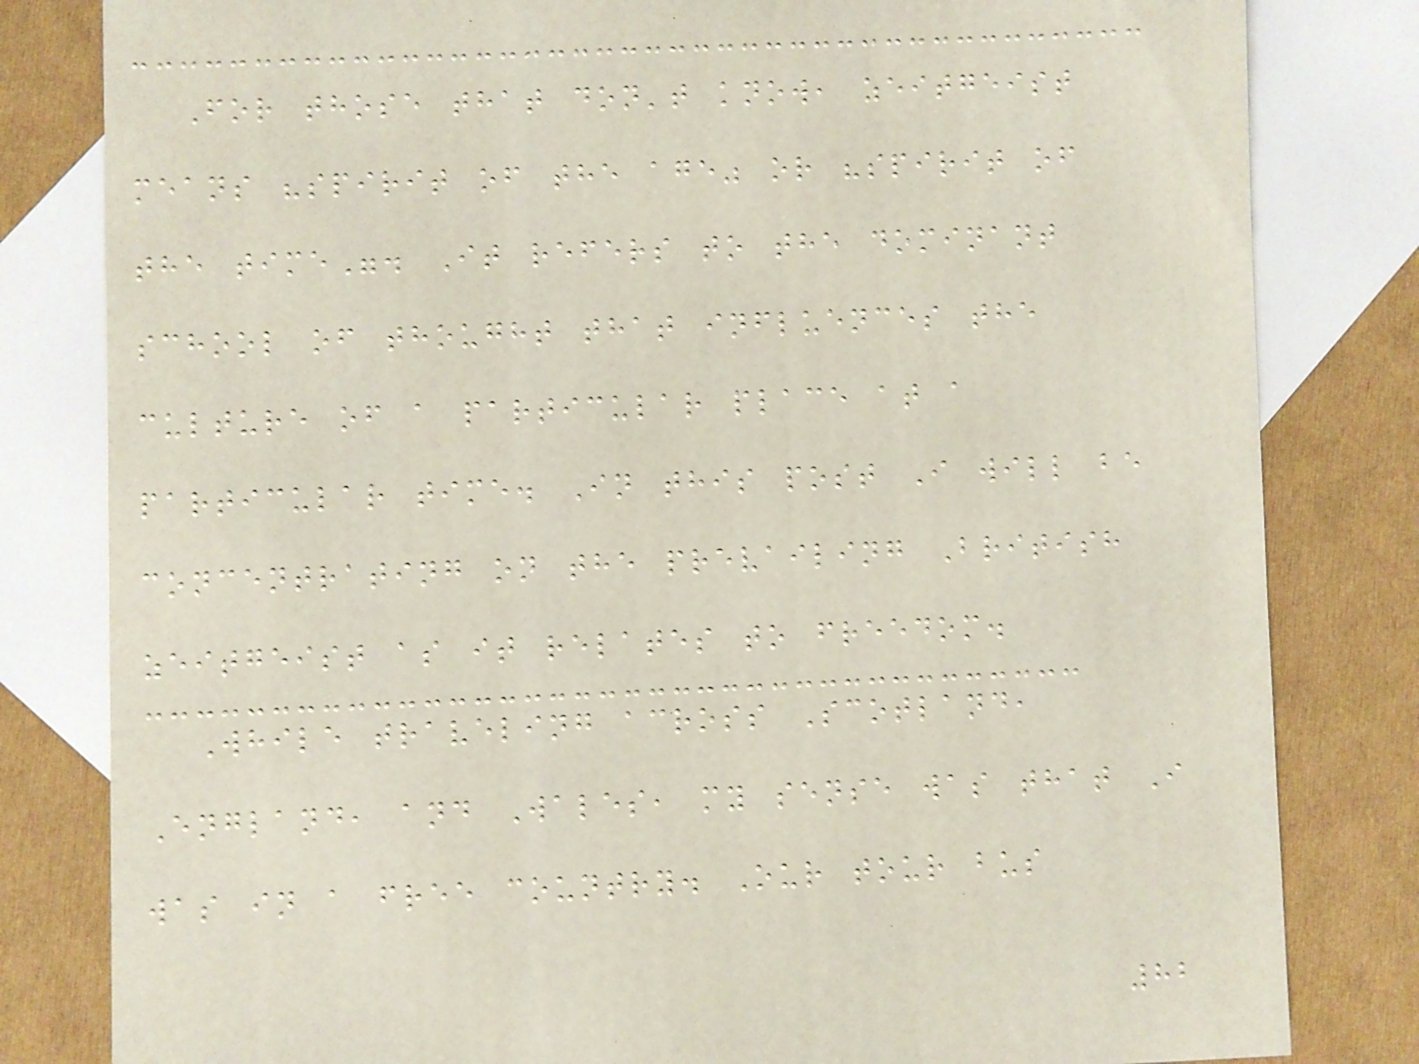For those that don't know, zeitgeist
means "spirit of the age" or "spirit of
the time". It refers to the dominant
school of thought that influences the
culture of a particular place at a
particular time. In this post I will be
concentrating on the prevailing British
zeitgeist as it relates to freedom.
While traveling across Scotland,
England, and Wales, my sense was that I
was in a free country. Our tour bus
82
